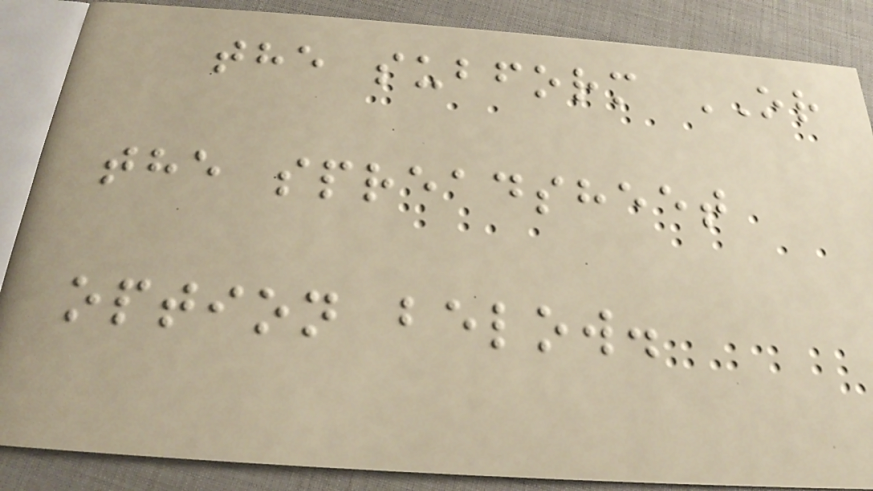the subform OR
the spreadsheet
option below.
